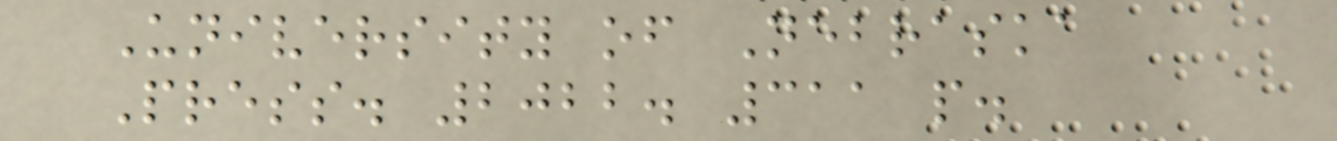University of Nebraska
Press. 2022. 311 p.
